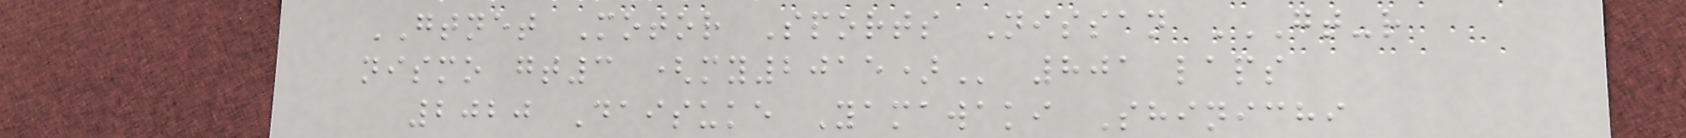GTNET Motor Sports Nissan GT-R
NISMO GT3 (MY2015) 801 laps
2020 Daisuke Yamawaki Shinichi
